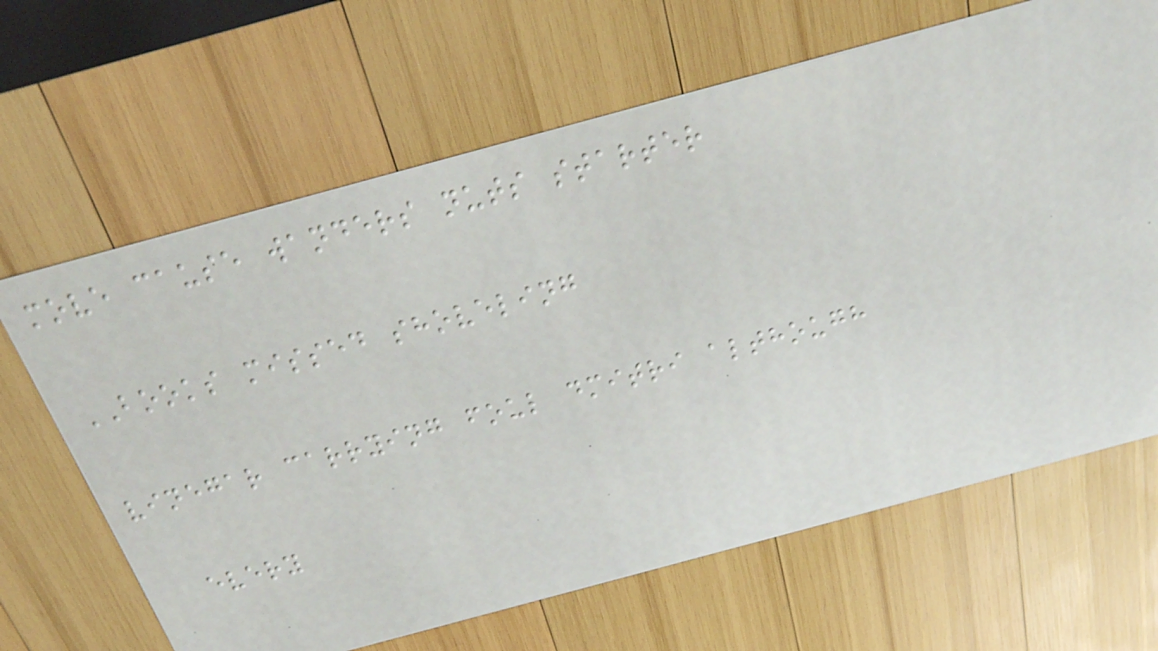move cause wanders nuts starter
BOOKS missed shoveling
vinegar carrying foul dmitri although
every
